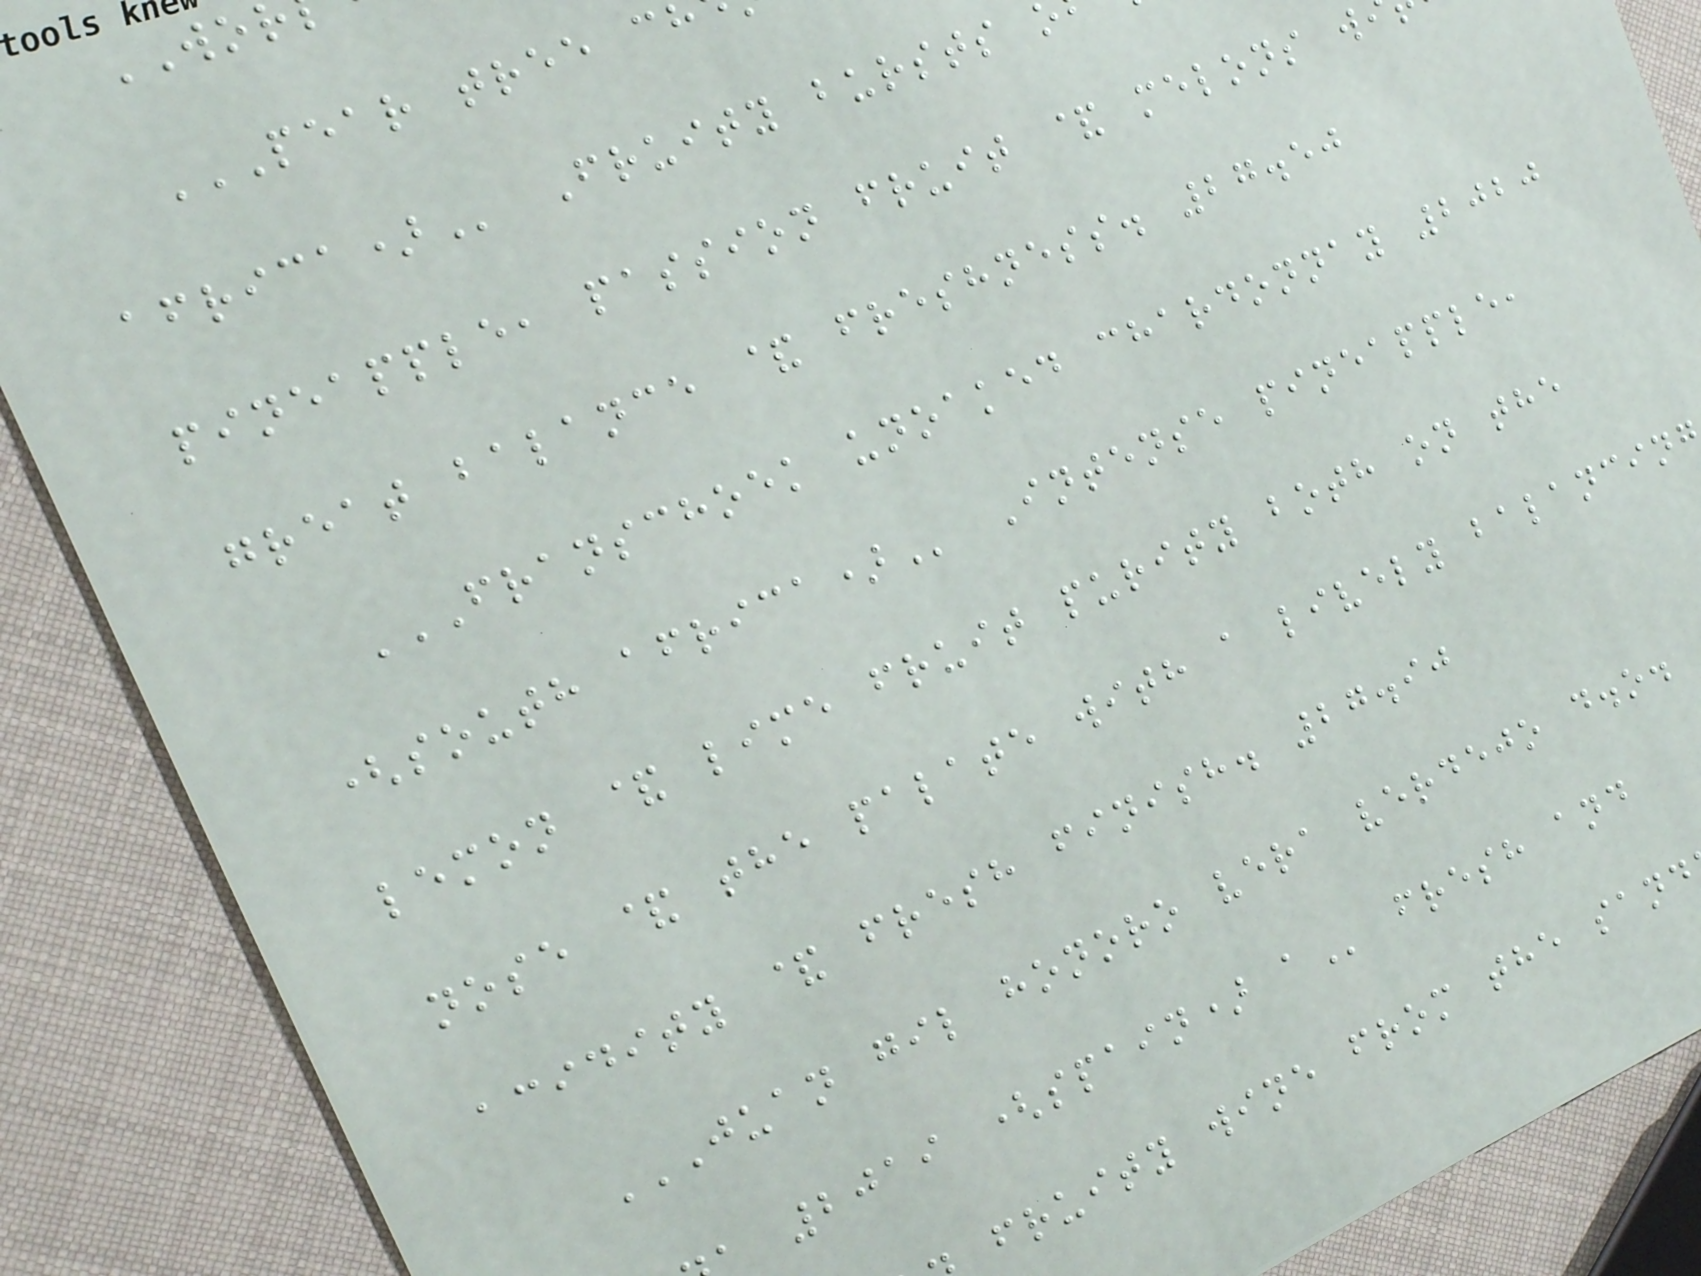WO
Fruity bursts
pineapple, passion fruit & melons w
great balance & freshness. 27.50
FRANSCHOEK UNOAKED CHARDONNAY 2020
lemon & lime fruit purity both on the
nose & the palate with a lively balancing
acidity & fresh finish. 27.90
JUAN GIL HONORO VERA VERDEJO D.O.
2019 (spain)
fruity wine from the sand
